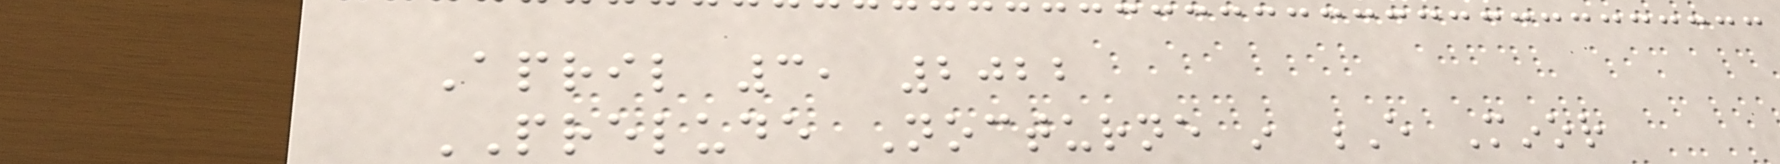April 3, 2022
PRELUDE Nocturne in E Minor
